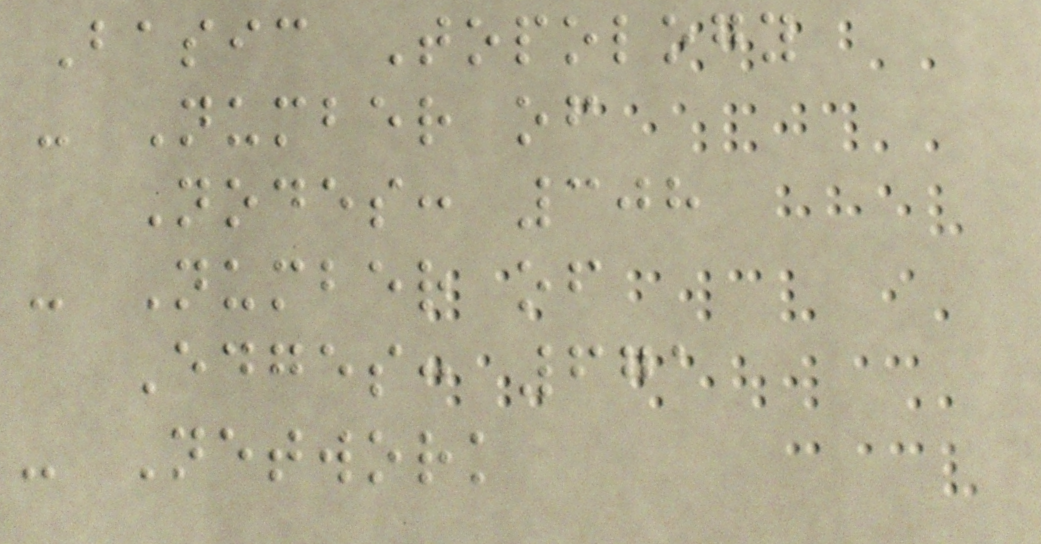Basic Topology
- Number of
Nodes: 308
- Number of
Edges: 671
- Network
